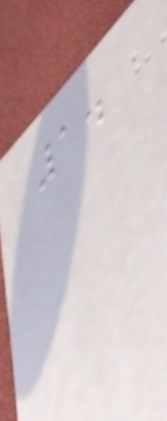1.
